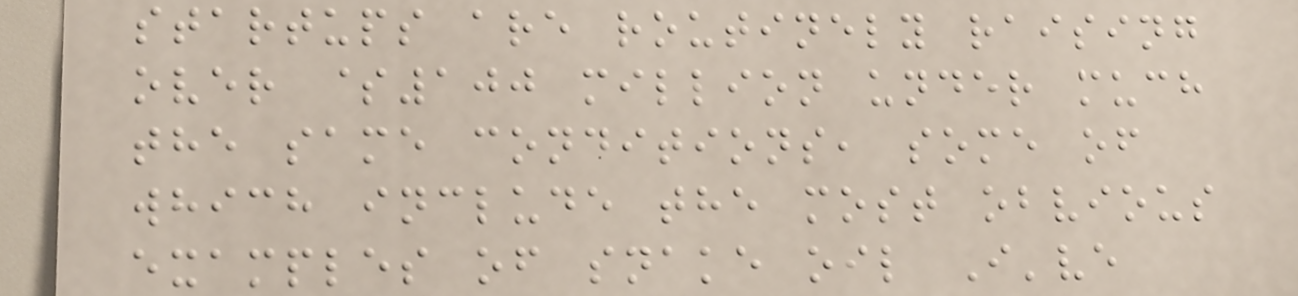startups are routinely raising
over $100 million under much
the same conditions, some of
which include the most obvious
examples of snake oil I've
